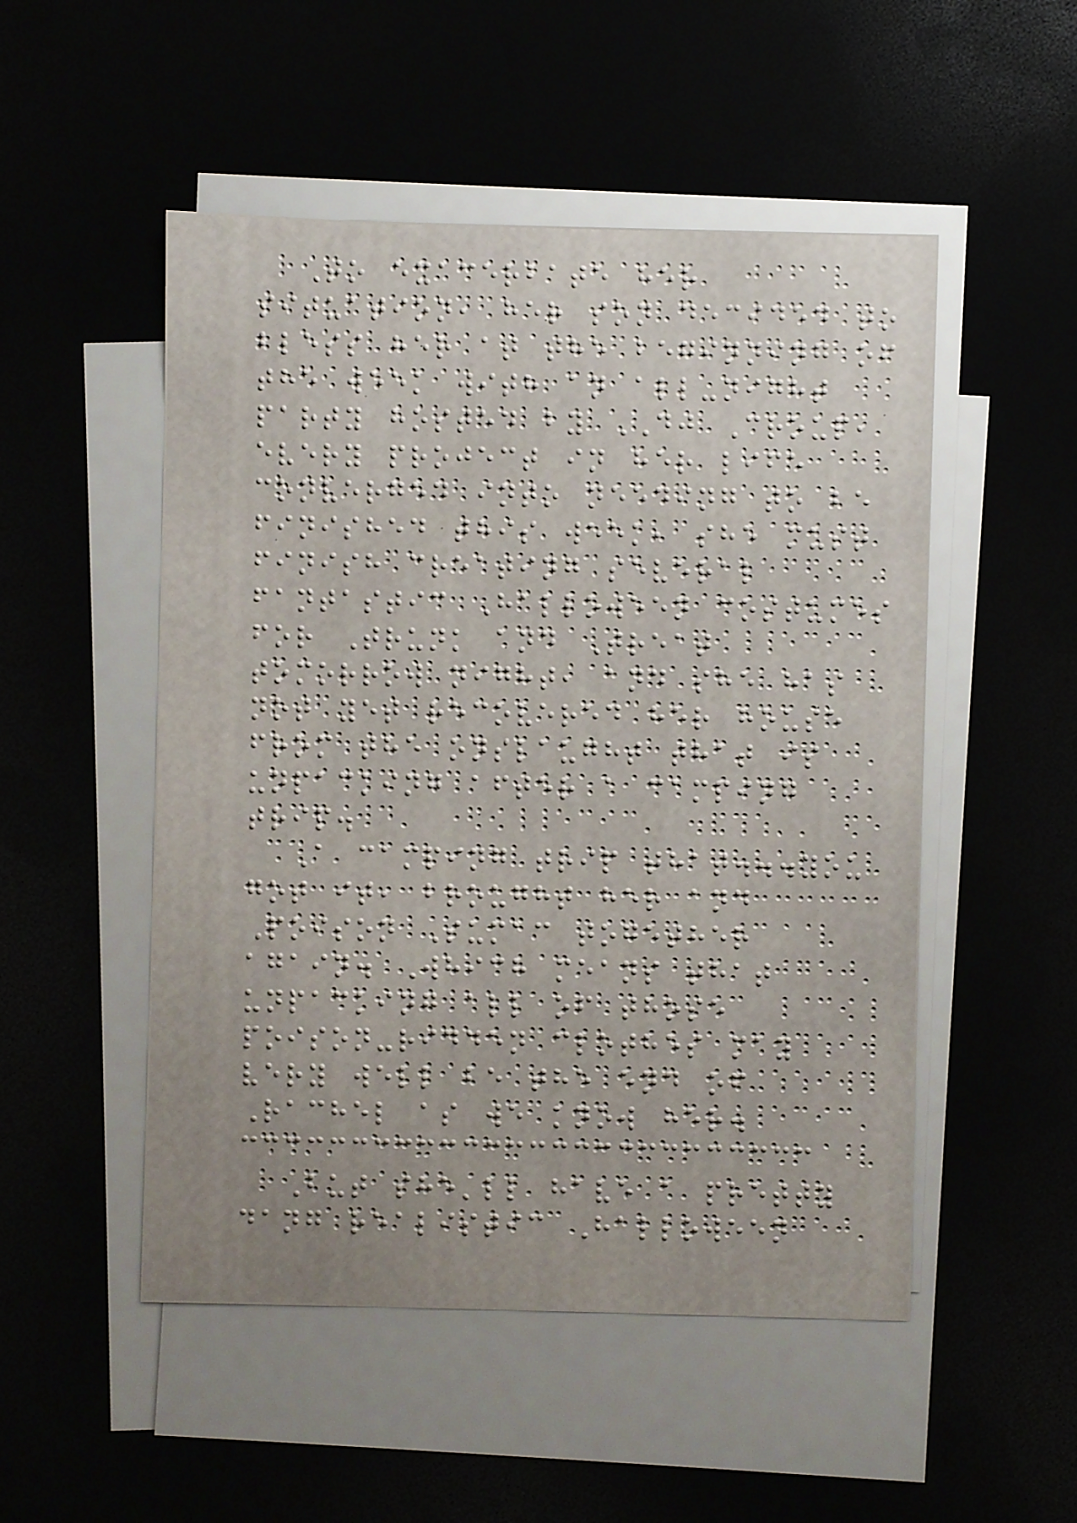To exacerbate her
situation, her son decided to
bless her at the beginning of
the week with an all-night
party hosted by DJ Croup,
every project in her life
converged into needing to be
finished this week, she must
finish creating several
fantastic Halloween costumes
for Trunk and Treat
tomorrow night, and she has
not yet recovered her house
from the onslaught that is
unpacking after a camping
trip.
A camping trip that...you
got it, brought her and
Poison Sumac together
again. Which means that
unpacking all of those
poison-ridden clothes may
very well be the end of
Rachel as we know her.
But she'll have a pretty
dang realistic Halloween
